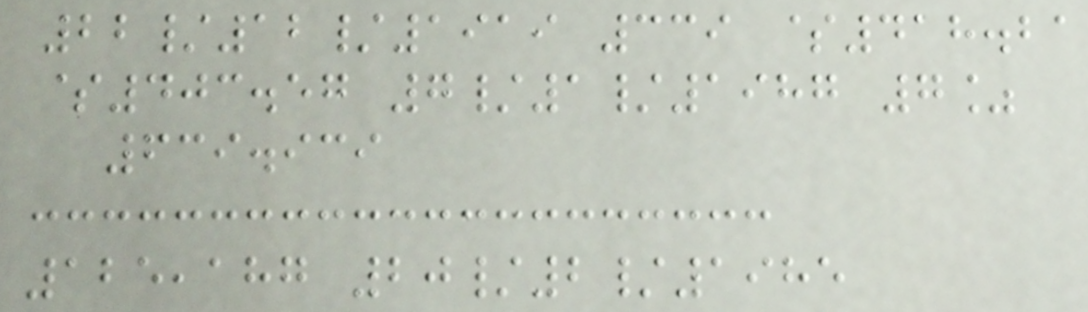22/12/1919 339 $418.21
$403.57 7/1/1987 7%
639.939
125,187 20/2/1985
